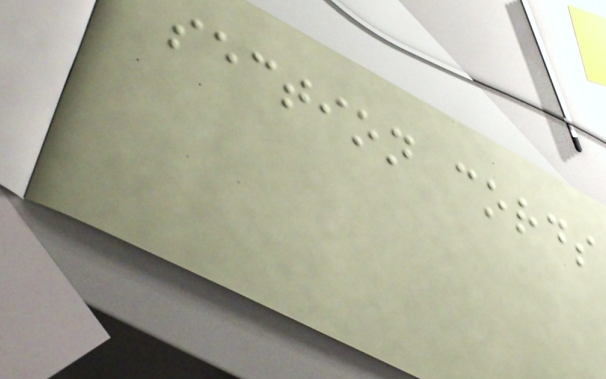section cords
